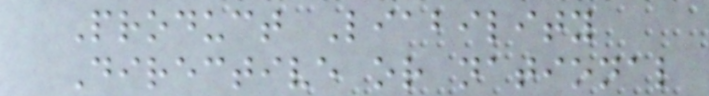Product Liability
Directive or national
